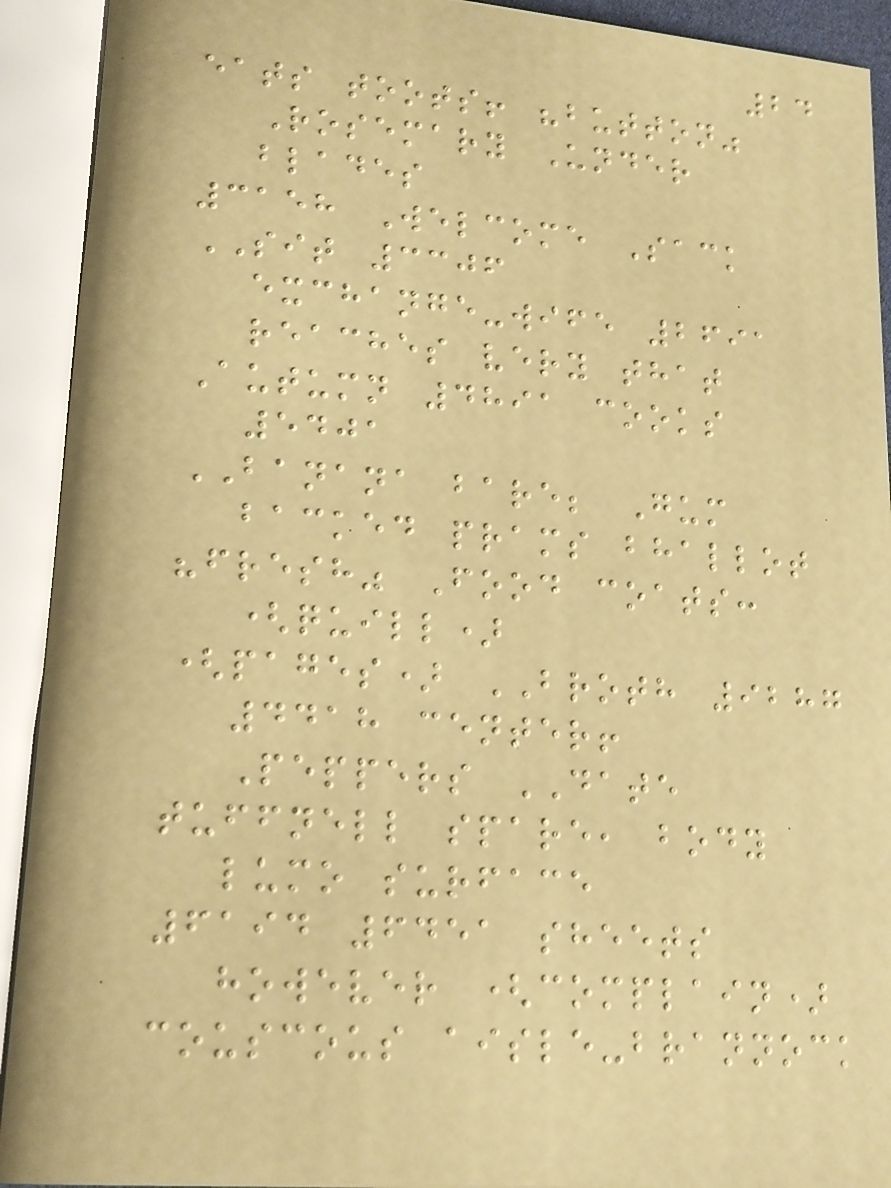24
eats toots! "button"
Rosemary Under
blades
3158 Welcome Sack
SIT 3306
exchange-wife 2691
reaches very that
Autumn 4891 cooks
5401
BANANA bare; Gum
backed prams bhallot
"fresh" Food coats:
(quill)
(pages) BROTH 9287
4418 center!
Peppers DATE
tuffnell spare, body
lumo surface
6194 6451 sheets
however (complain)
couscous aisle-brannock
